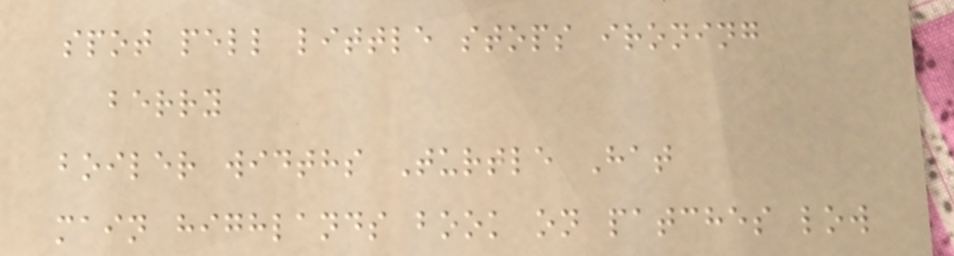spot pell little stops ironing
berry
boiler widths Turtle Hat
main highlands book on patches low
